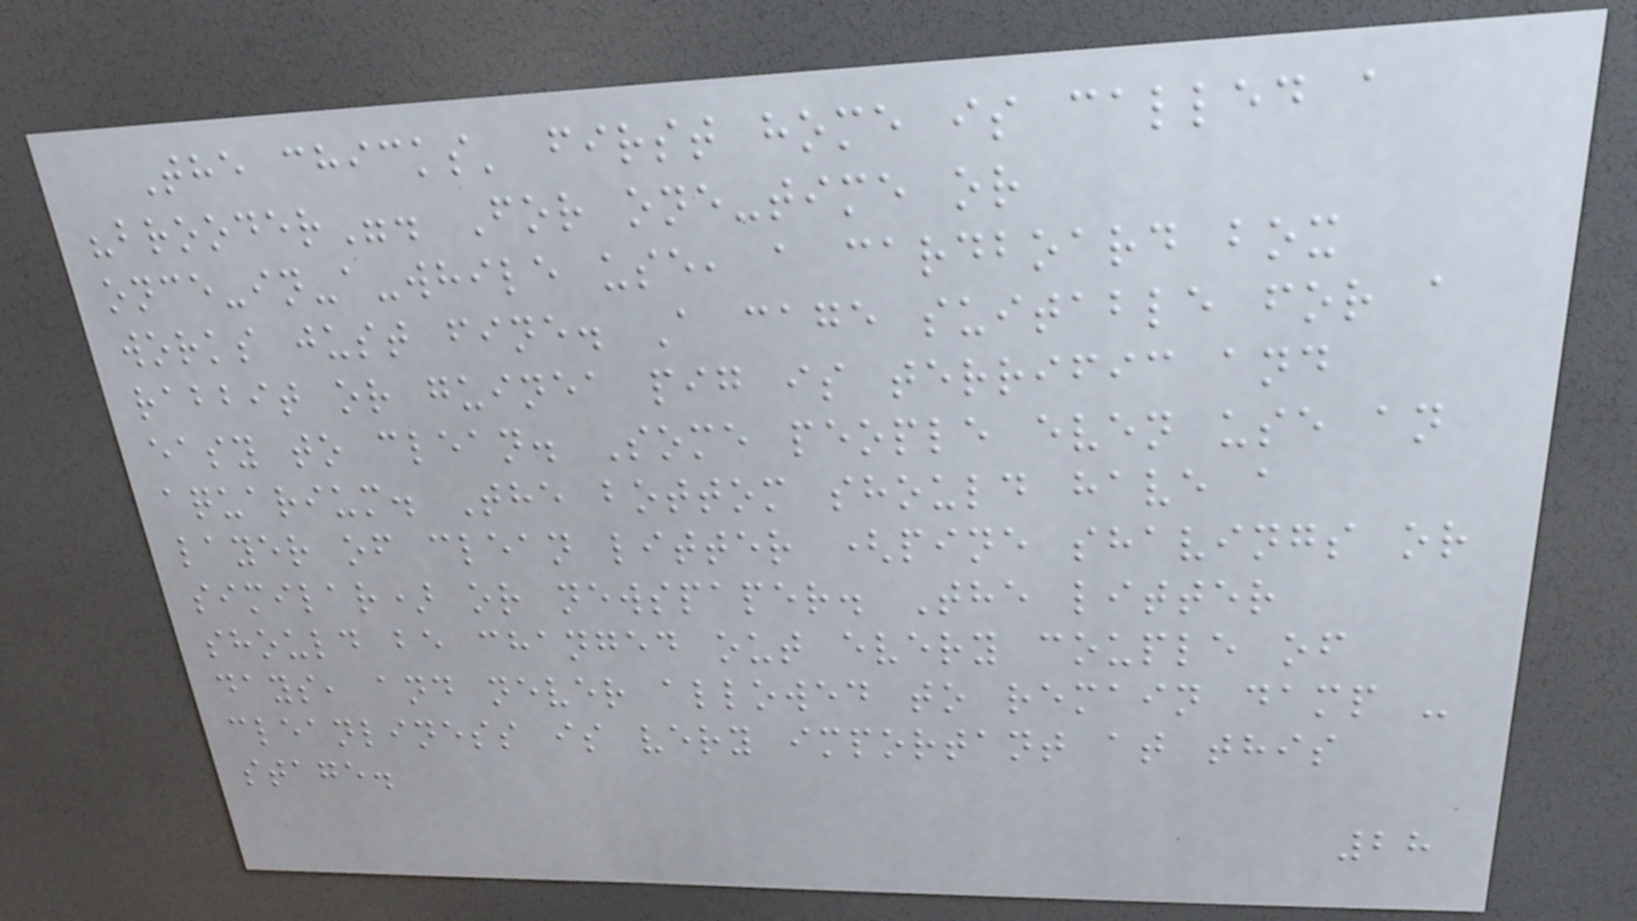The chicks' first home is called a
"brooder". For one-time or
once-in-a-while use, a cardboard box
works just fine. A cage suitable for a
rabbit or guinea pig is terrific and
easy to clean. Some people even use an
aquarium. The bottom should have a
layer of clean litter (pine shavings or
similar) or newspaper. The litter
should be changed out every couple of
days, and never allowed to remain damp -
cleanliness is very important at this
stage.
28
